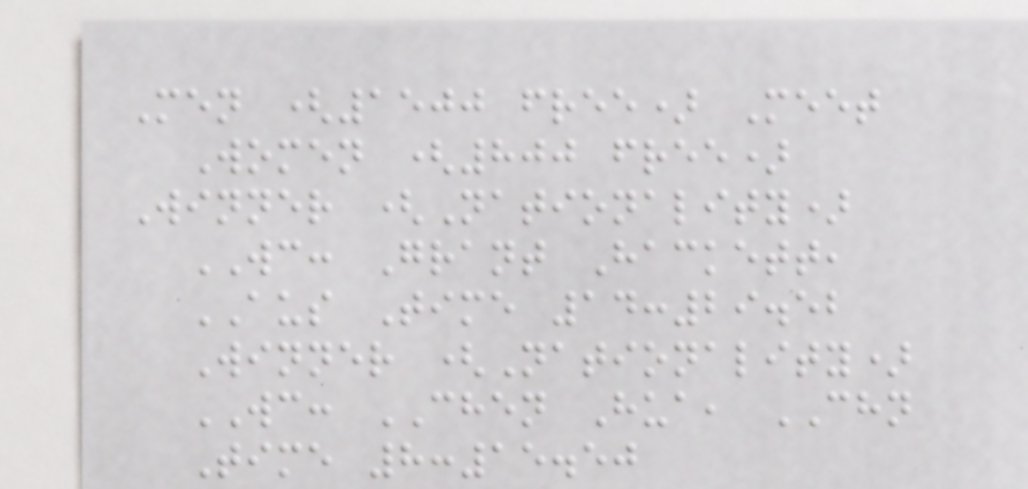Men (1500 free) Meet
Women (800 free)
Winner (Nationality)
WC: Grant Hackett,
AUS Time 14:29.52
Winner (Nationality)
WC: CHEN Hua, CHN
Time 8:15.50
